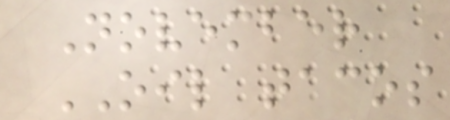November
OIL tacos
